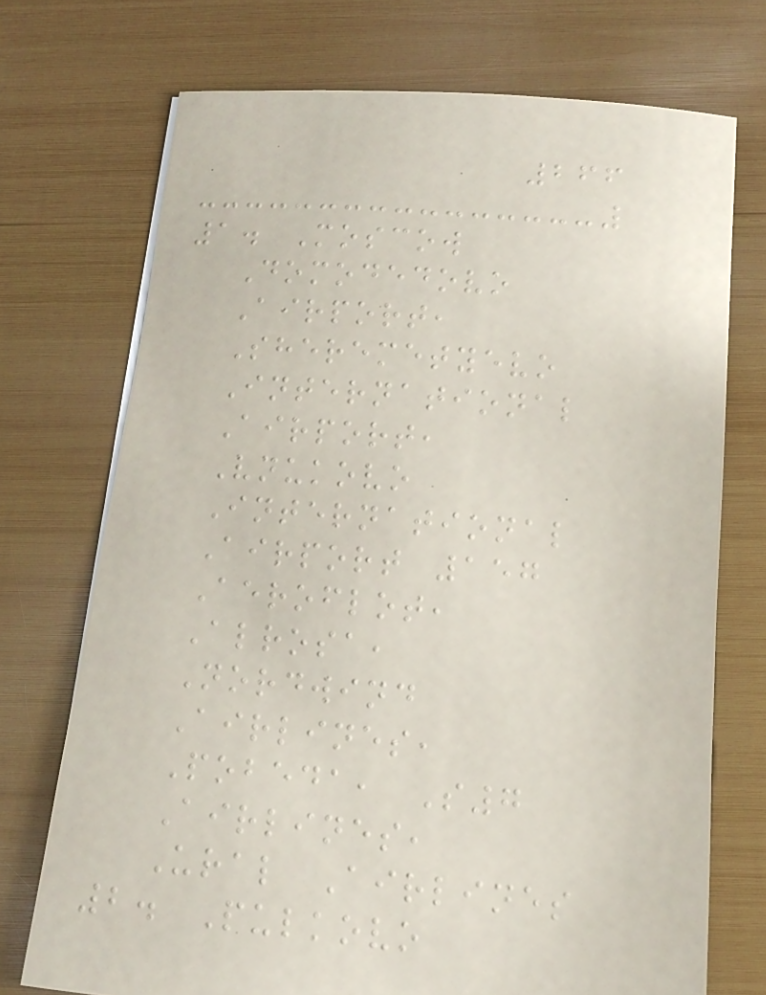266
1. Moscow
Domodedovo
Airport,
Sheremetyevo
International
Airport,
Vnukovo
International
Airport 157
Aeroflot,
Alrosa,
Nordwind
Airlines,
Pobeda, S7
Airlines,
Ural Airlines
2. Pulkovo
